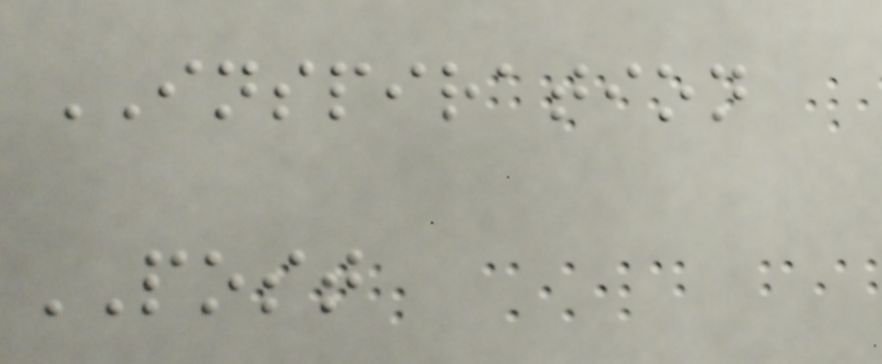INSPIRATION
POST
